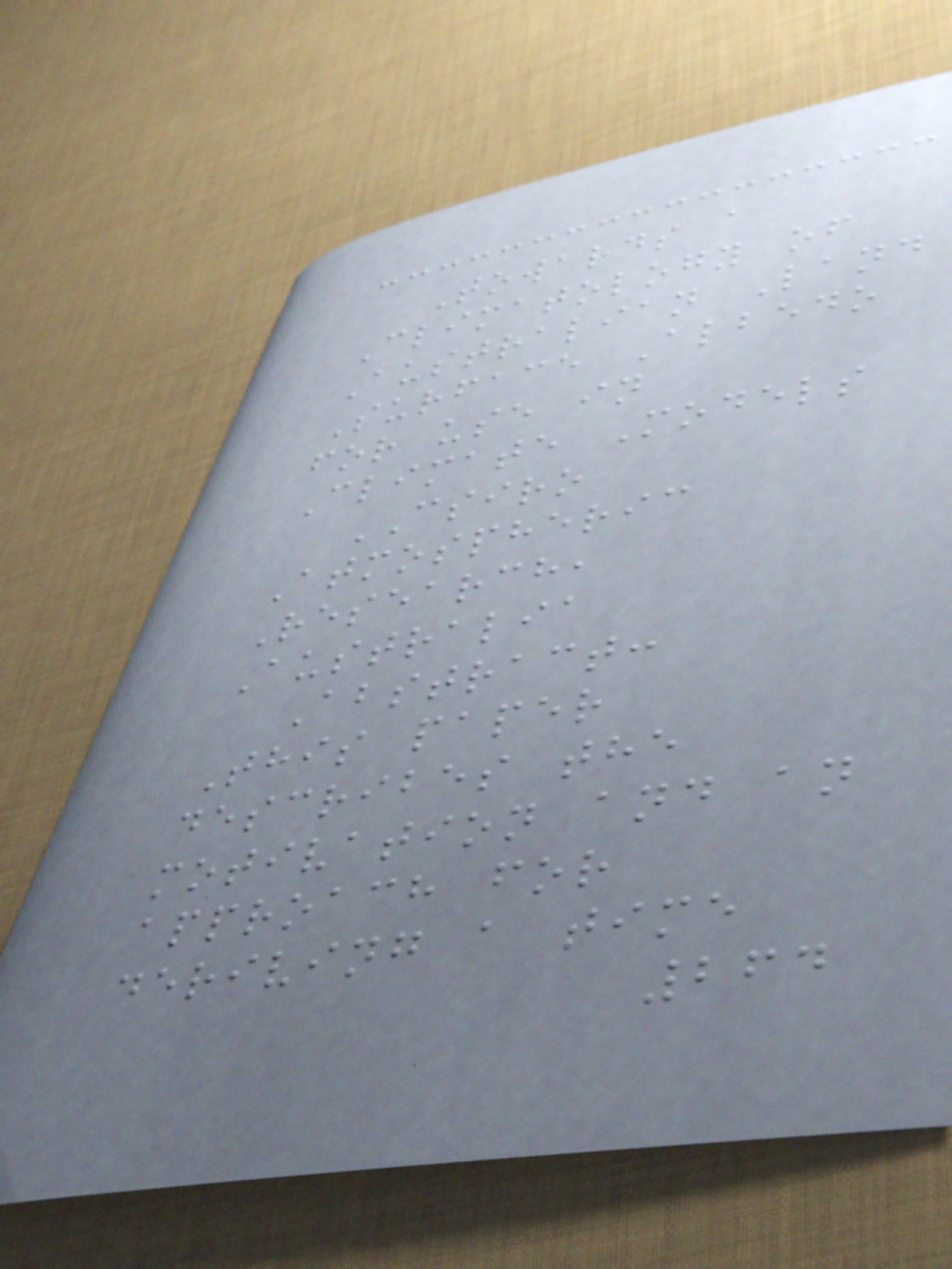Towards a
Climatology of
Australian Land
Surface Albedo
for use in
Climate Models
CSIRO
Atmospheric
Research,
Australia
Abstract:
This paper
describes the
motivation and an
approach for
deriving a time
264
